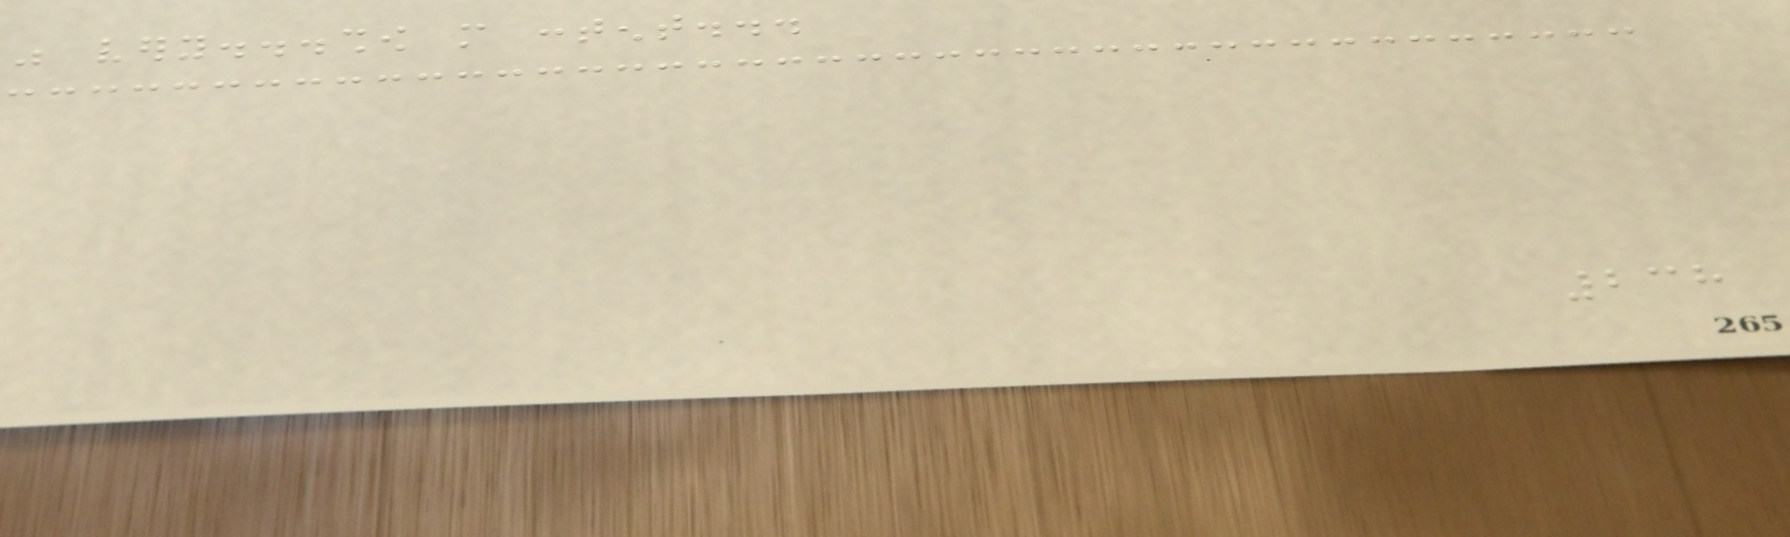was very...show more content...
238
